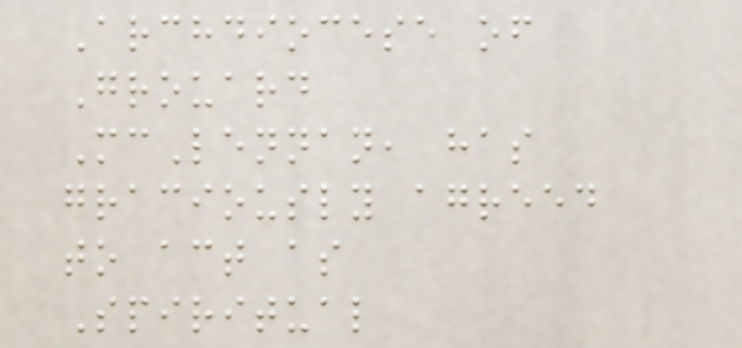Archdiocese of
Grouard
McLennan, has
graciously agreed
to act as
Spiritual
